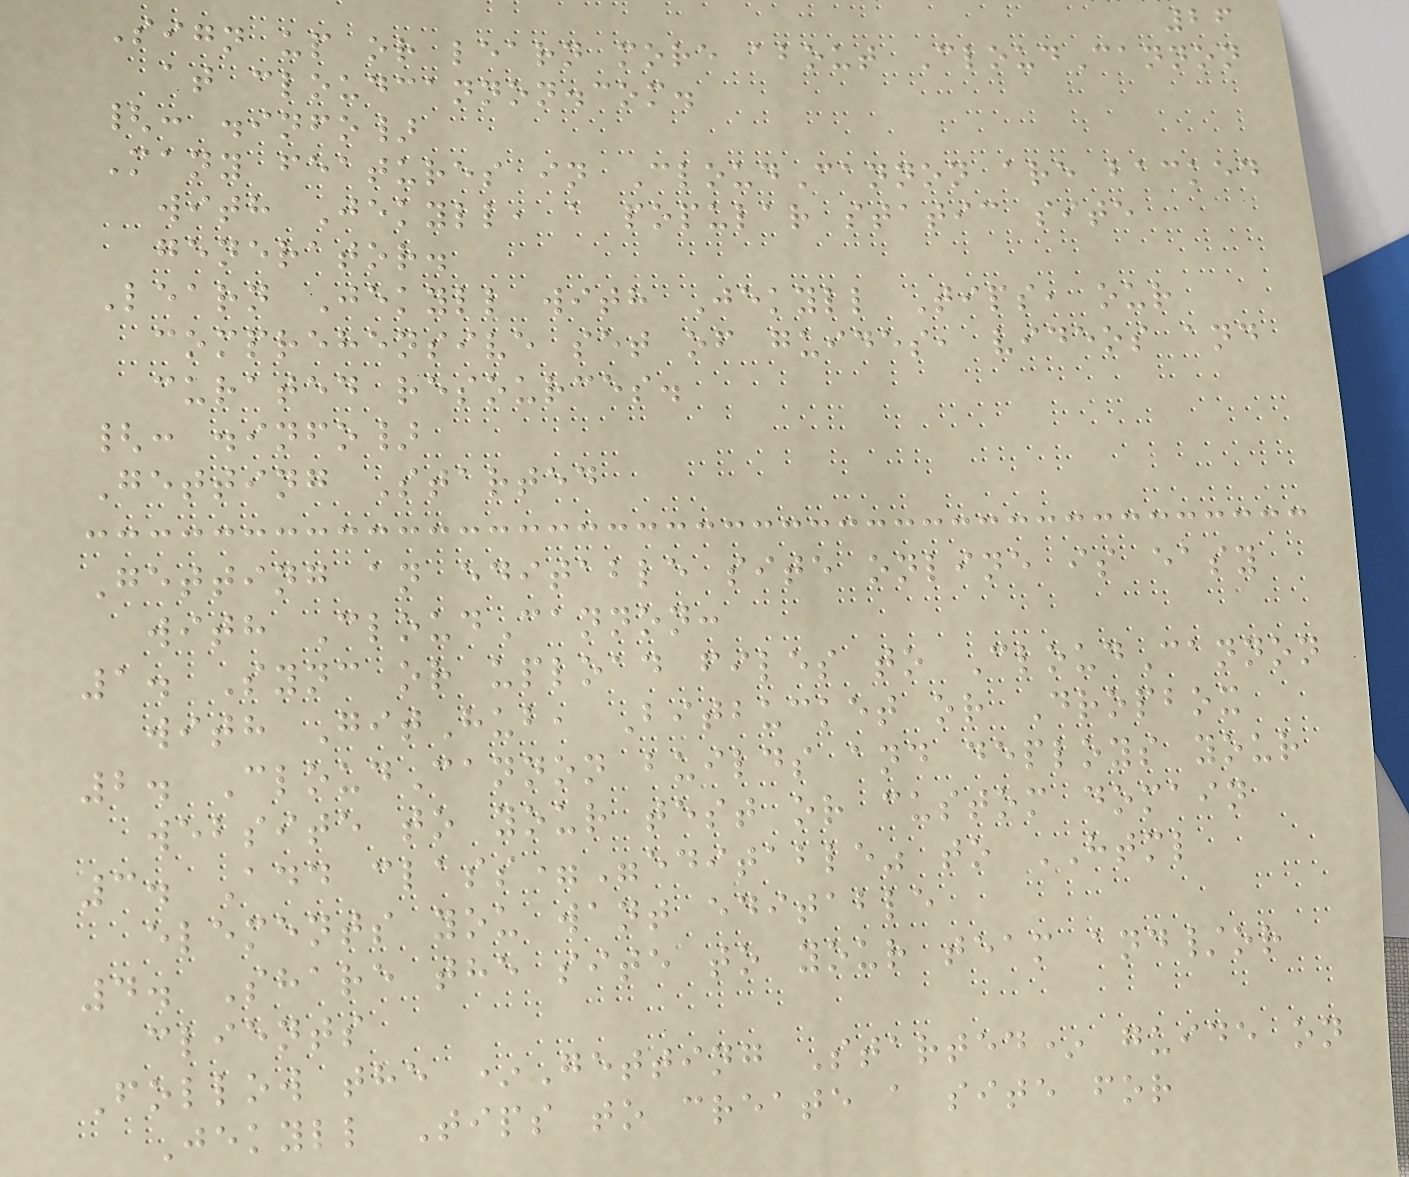26
Sign up or learn more about CloudCannon
at cloudcannon.com.
{: .info}
Many features in CloudCannon are backed
with Jekyll, a popular static site
generator.
Learn Jekyll with Jekyll Tips, our
comprehensive set of guides, videos and
curated resources.
{: .info}
Getting Started
Getting an editable site online is easy
with CloudCannon:
1. Sync or upload files to CloudCannon
with GitHub, Bitbucket or Dropbox
2. CloudCannon builds and deploys your
website to your test or custom domain
3. Add class="editable" to HTML
elements you want editable
4. Share the site to your team and/or
clients
Follow the *Getting Started* guide on
Jekyll Tips to create a site for
